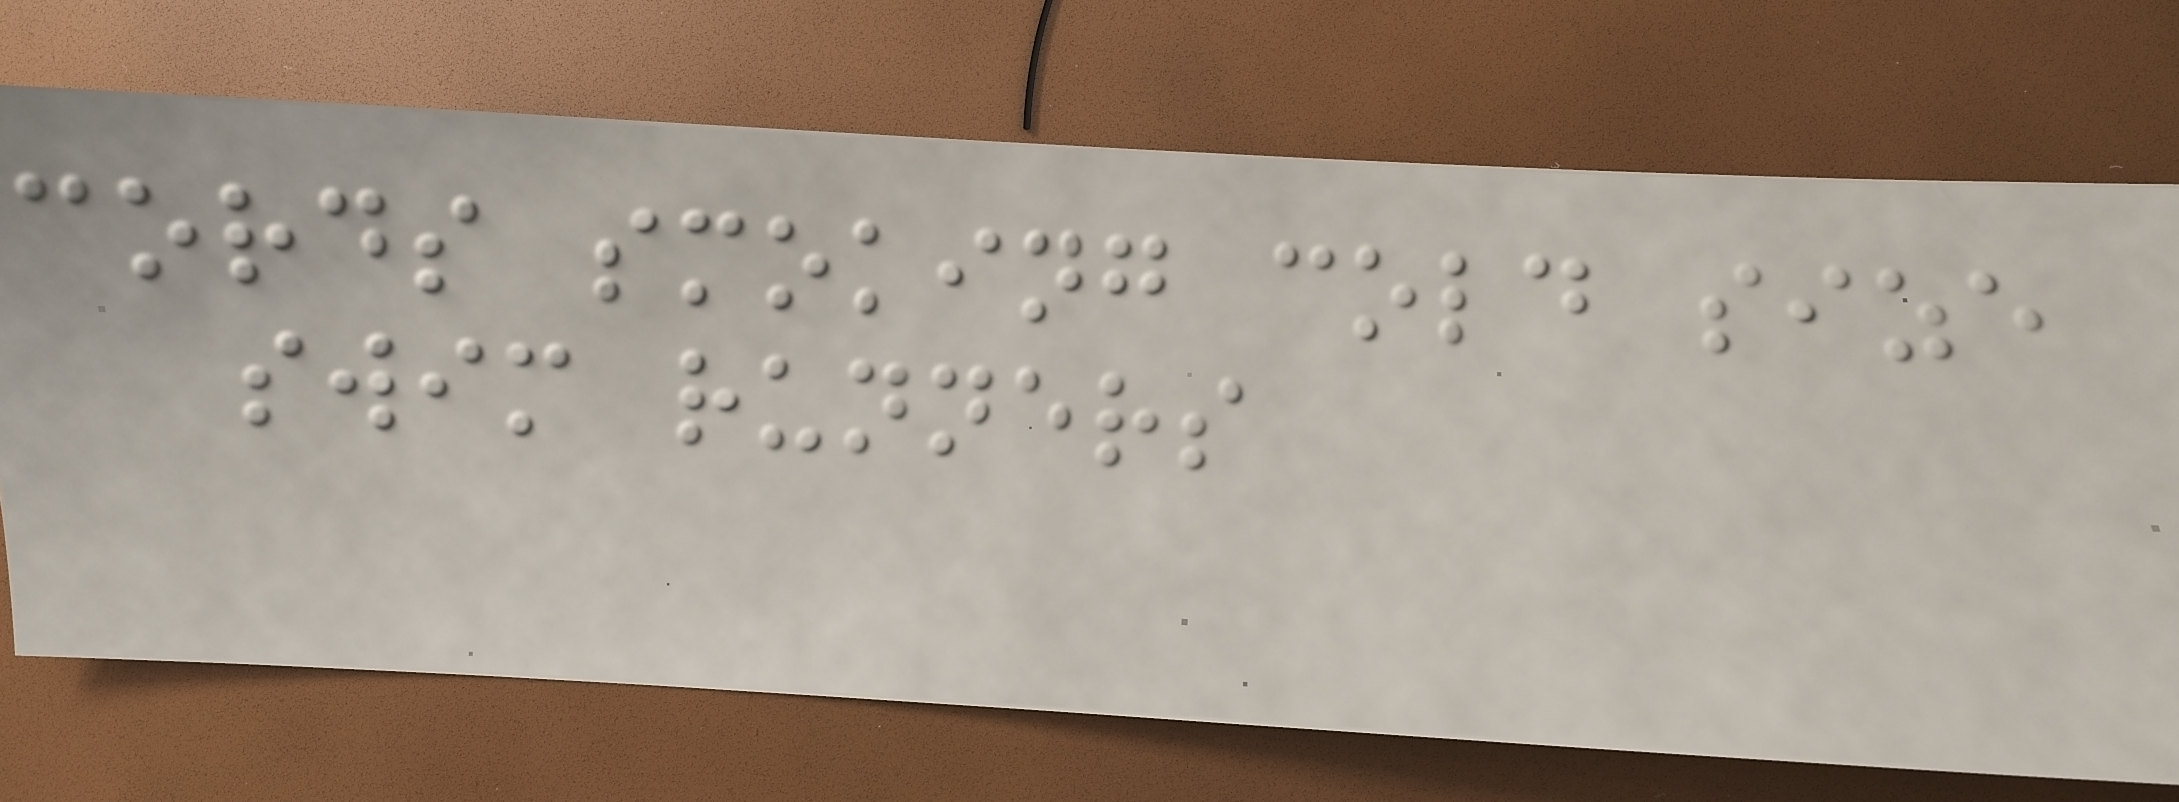cords smoking cold size
swim runners
